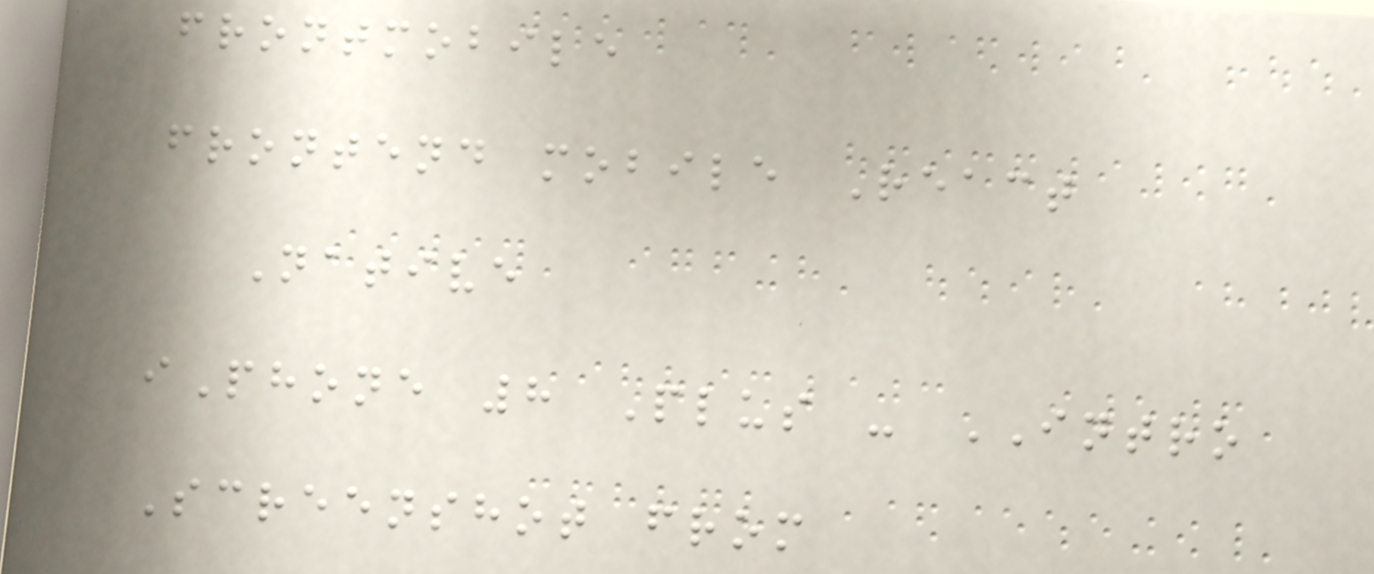frontmobile
frontend mobile React
Native
iPhone 8 Plus - INTRO
Screenshot from
